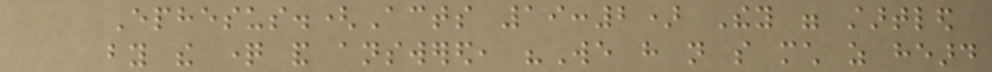Ephesus.(Acts 19:2) They were startled
by the question and answered, "We have not so much as heard
